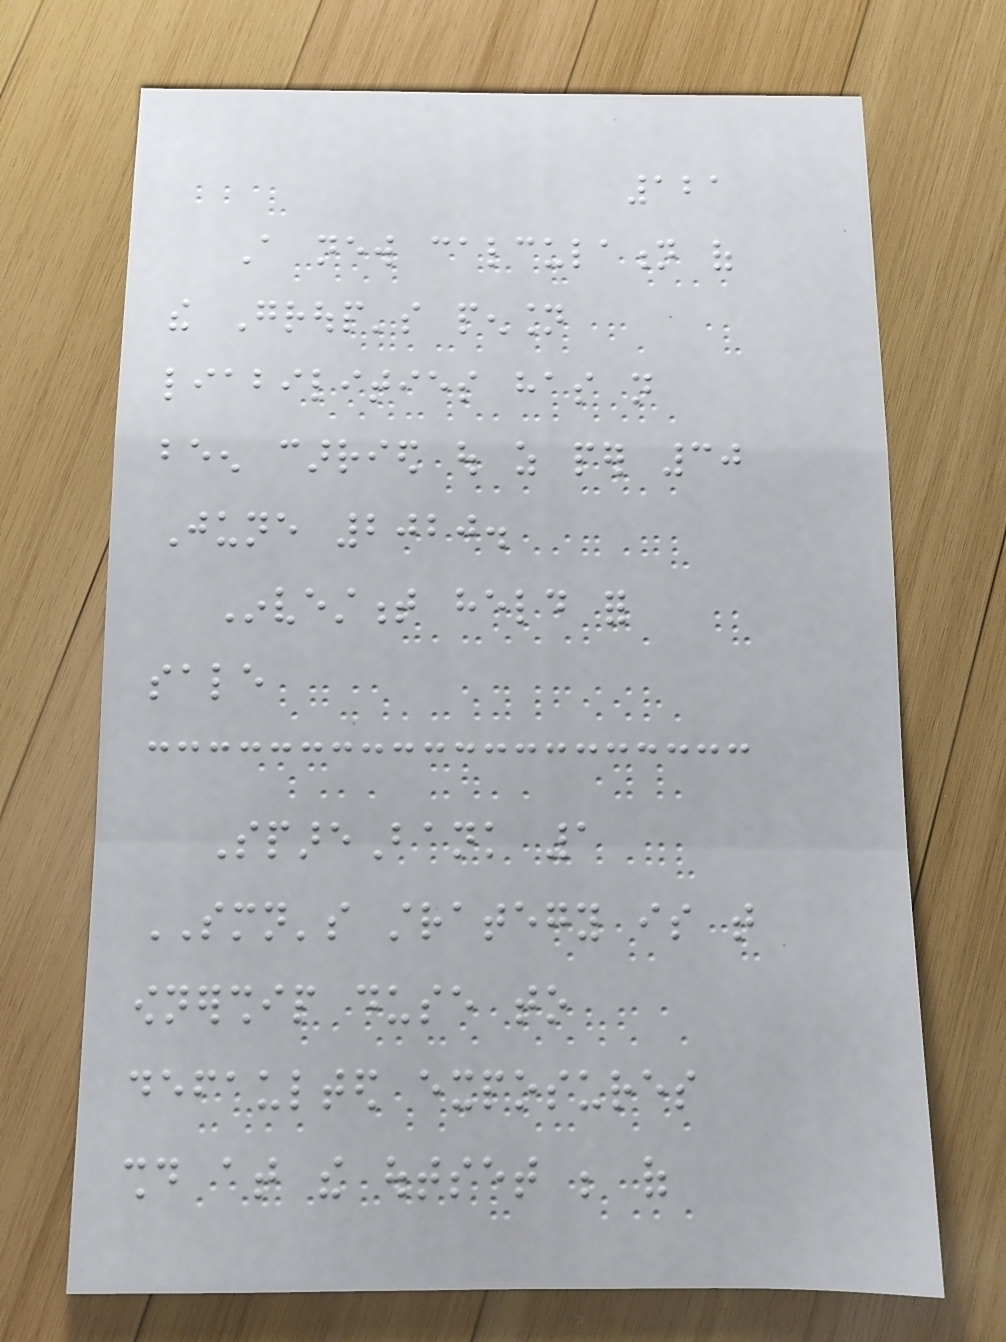121
A new calculation of
the Group's pension
liabilities has not
been carried out as per 30
June 2020.
Investment held for
sale
SpareBank 1
SMN's strategy is that
ownership duse to
defaulted exposures
should at the outset be of
